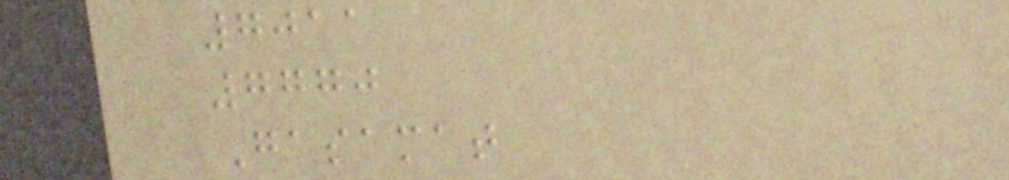7011
7770
Gasamat
